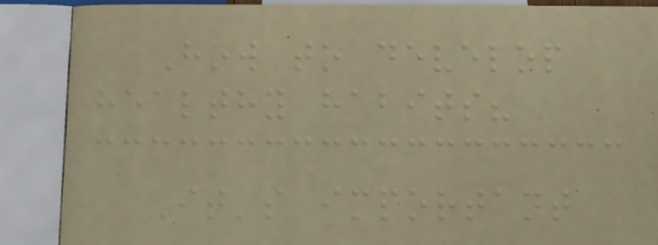How to develop
healthy habits?
It's important
